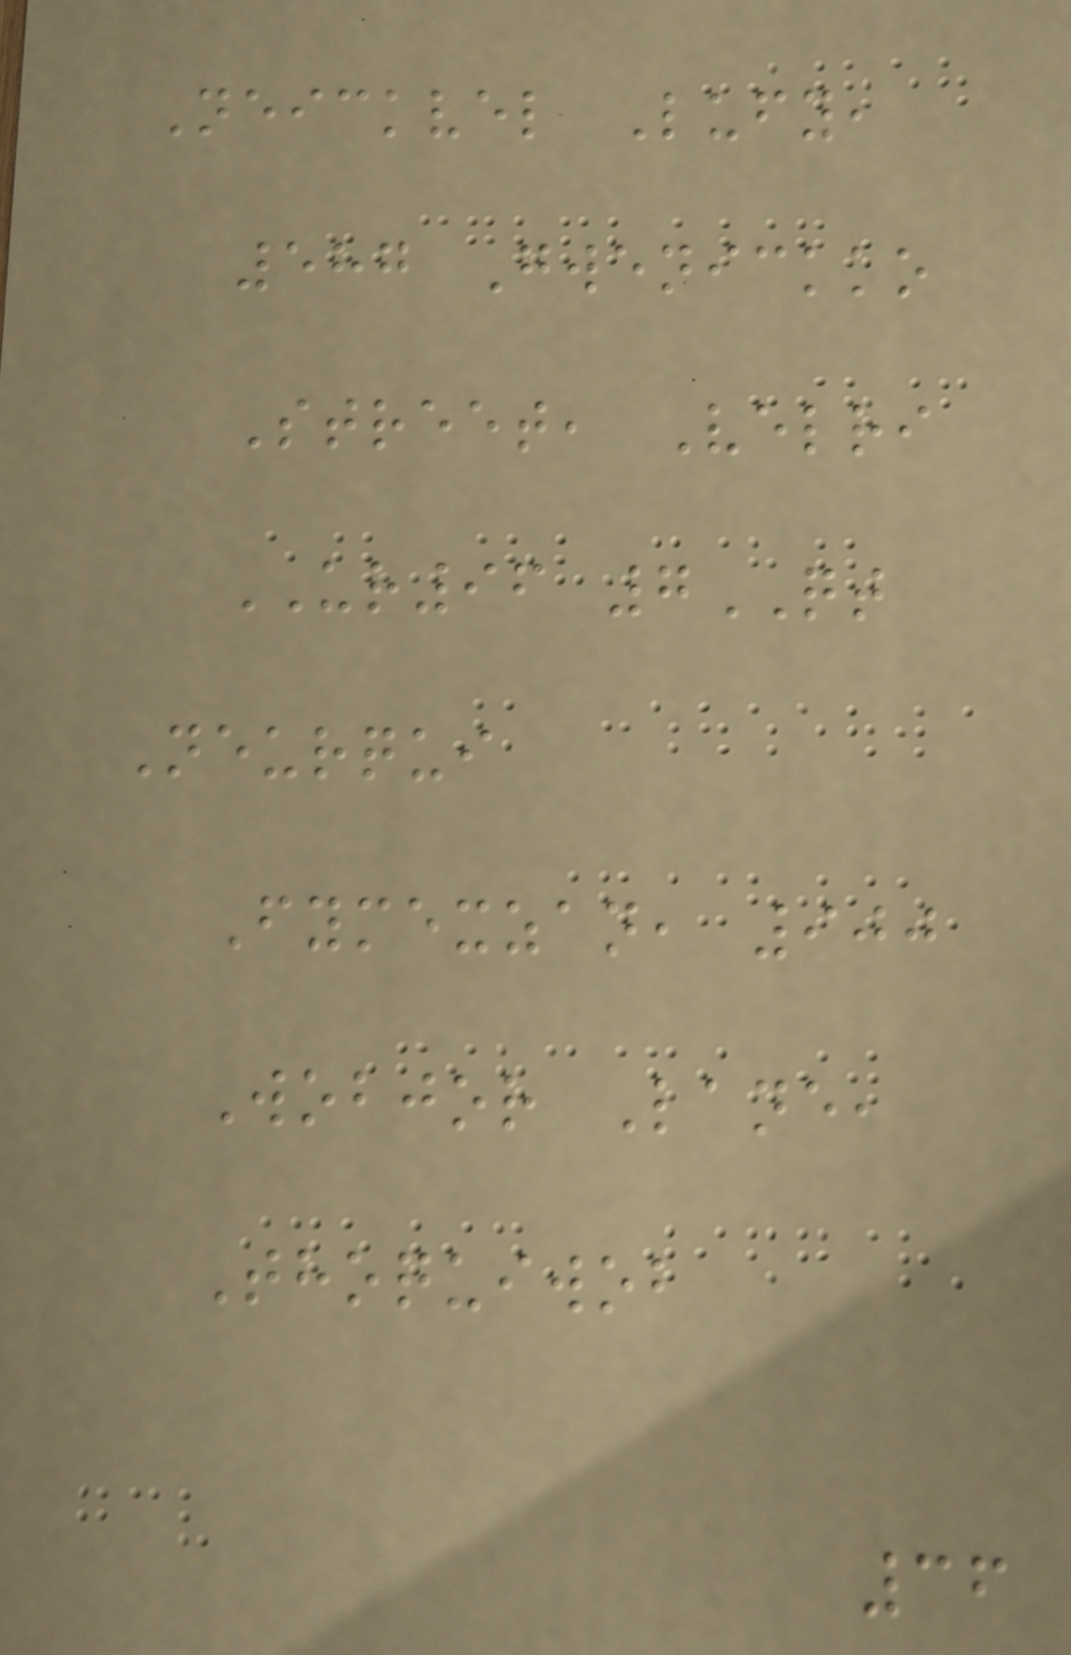Neickvel Lufy,
587 Gwenickko
Street, Velri
UR96 7QT
Neurqui
Fymexzan, 900
Wobjor Lane,
Thoquiwob
36
